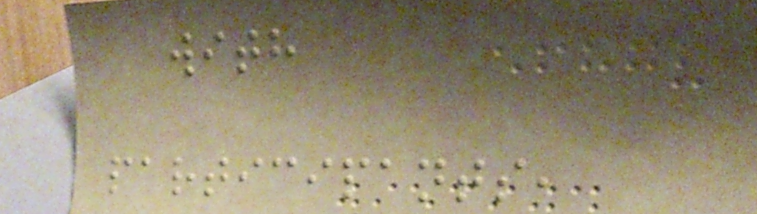with
participants,
